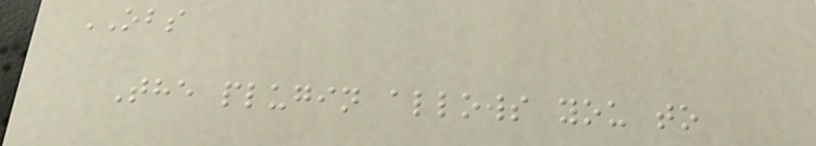OBS
The plugin allows you to
